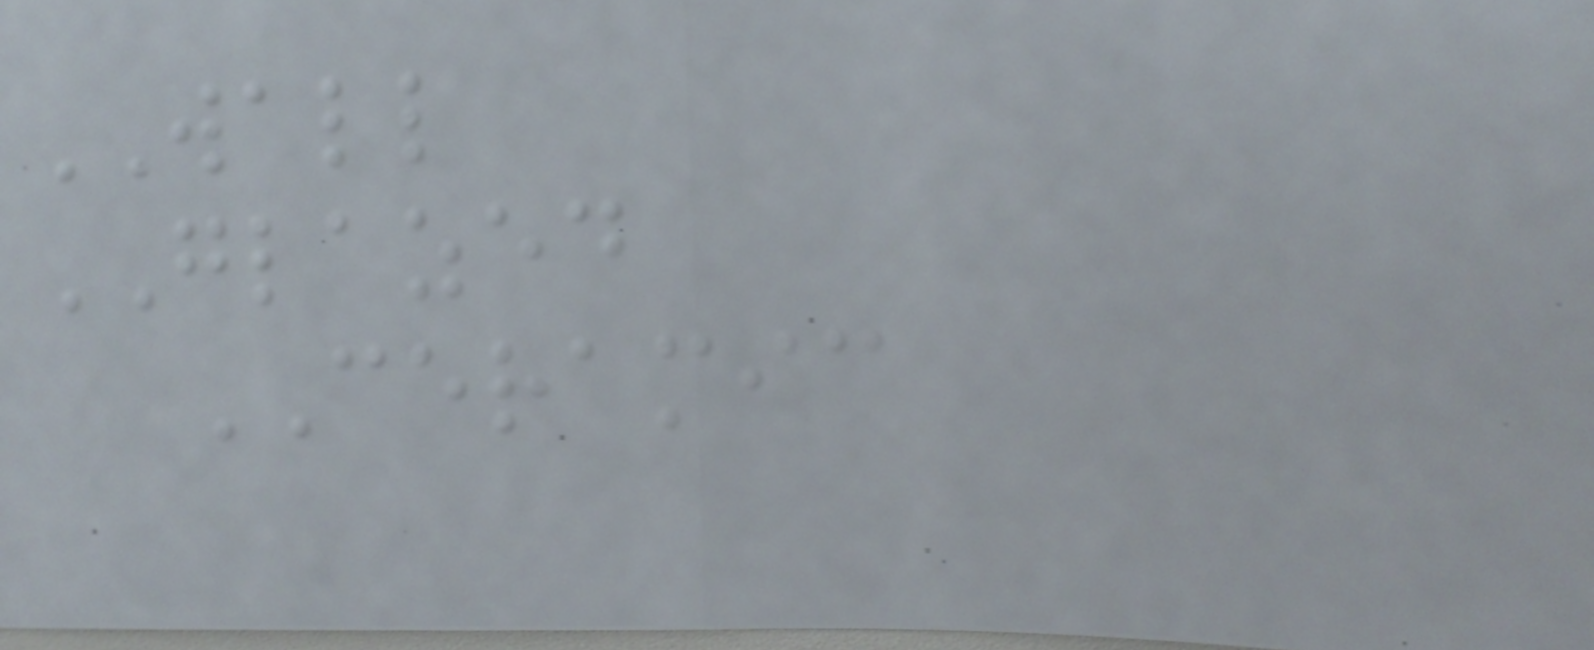WALL
GLAZED
CERAMIC
